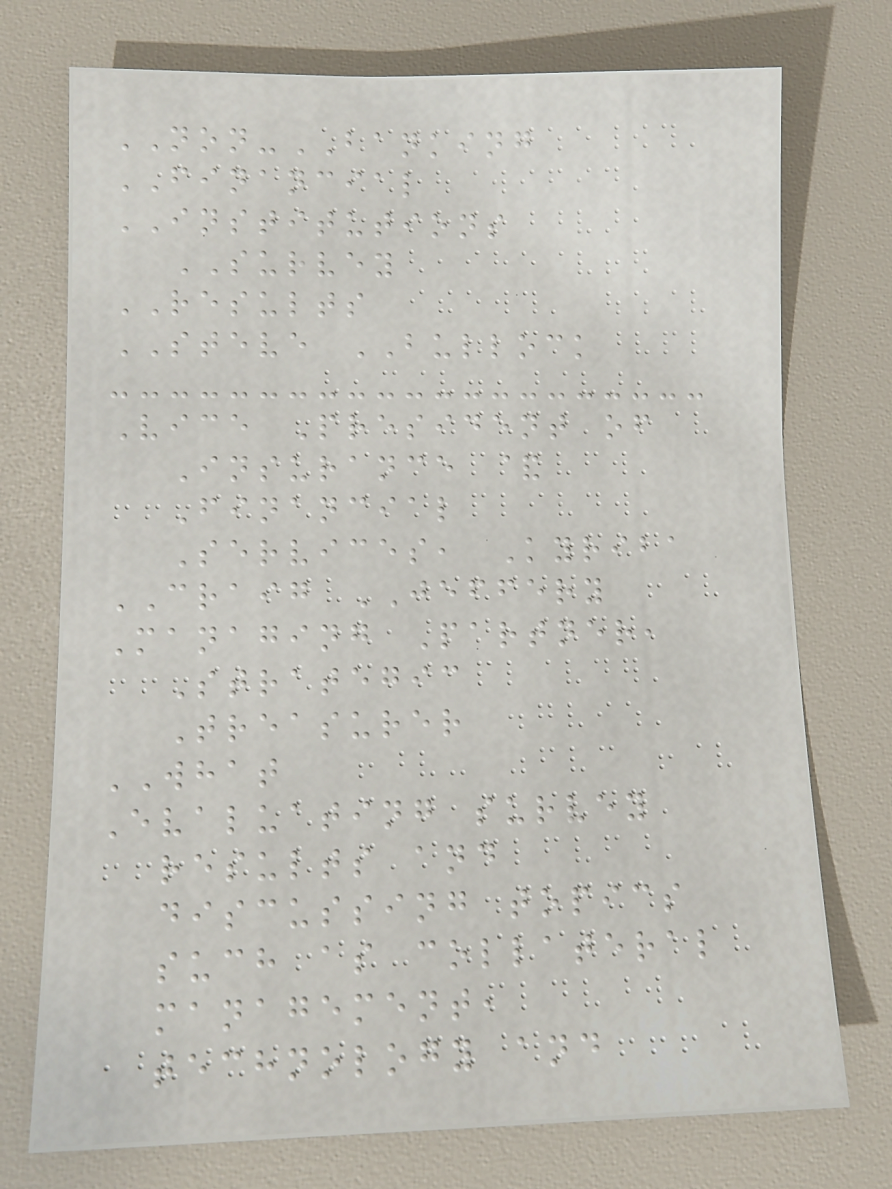NON-BANKING
FINANCIAL
INSTITUTIONS
SURVEY
RESULTS
STEVE BULLOCK
Vice President of
Insurance &
Financial
Services, Kyriba
CRAIG JEFFERY
Managing Partner,
Strategic
Treasurer
WHAT
Evaluating survey
results and
discussing topics
such as collateral
management,
technology and
